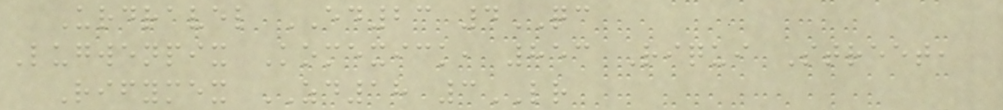Urdravel ED23 4QC
Lugwenpix Komexick, 853 Riqui Street,
Rifymex ZD18 3LR
